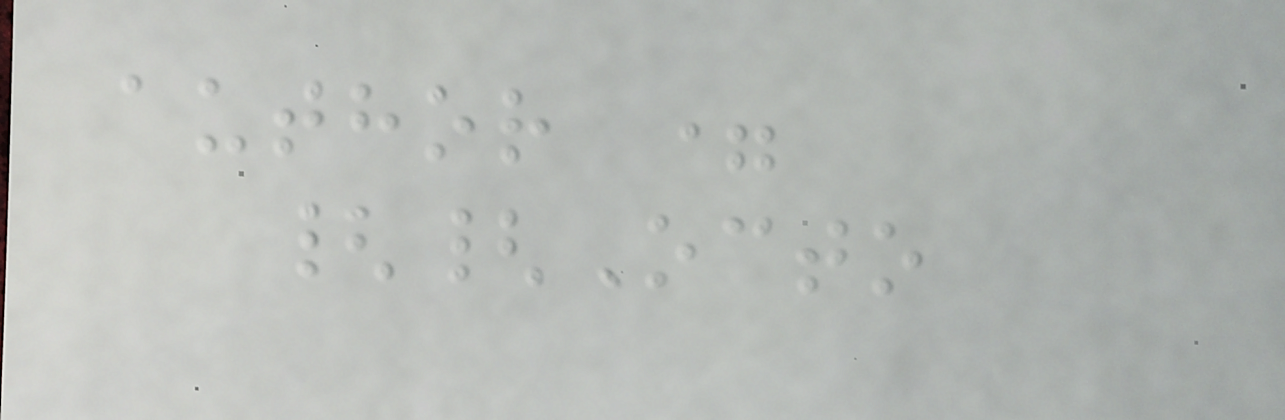author =
{{Octo
